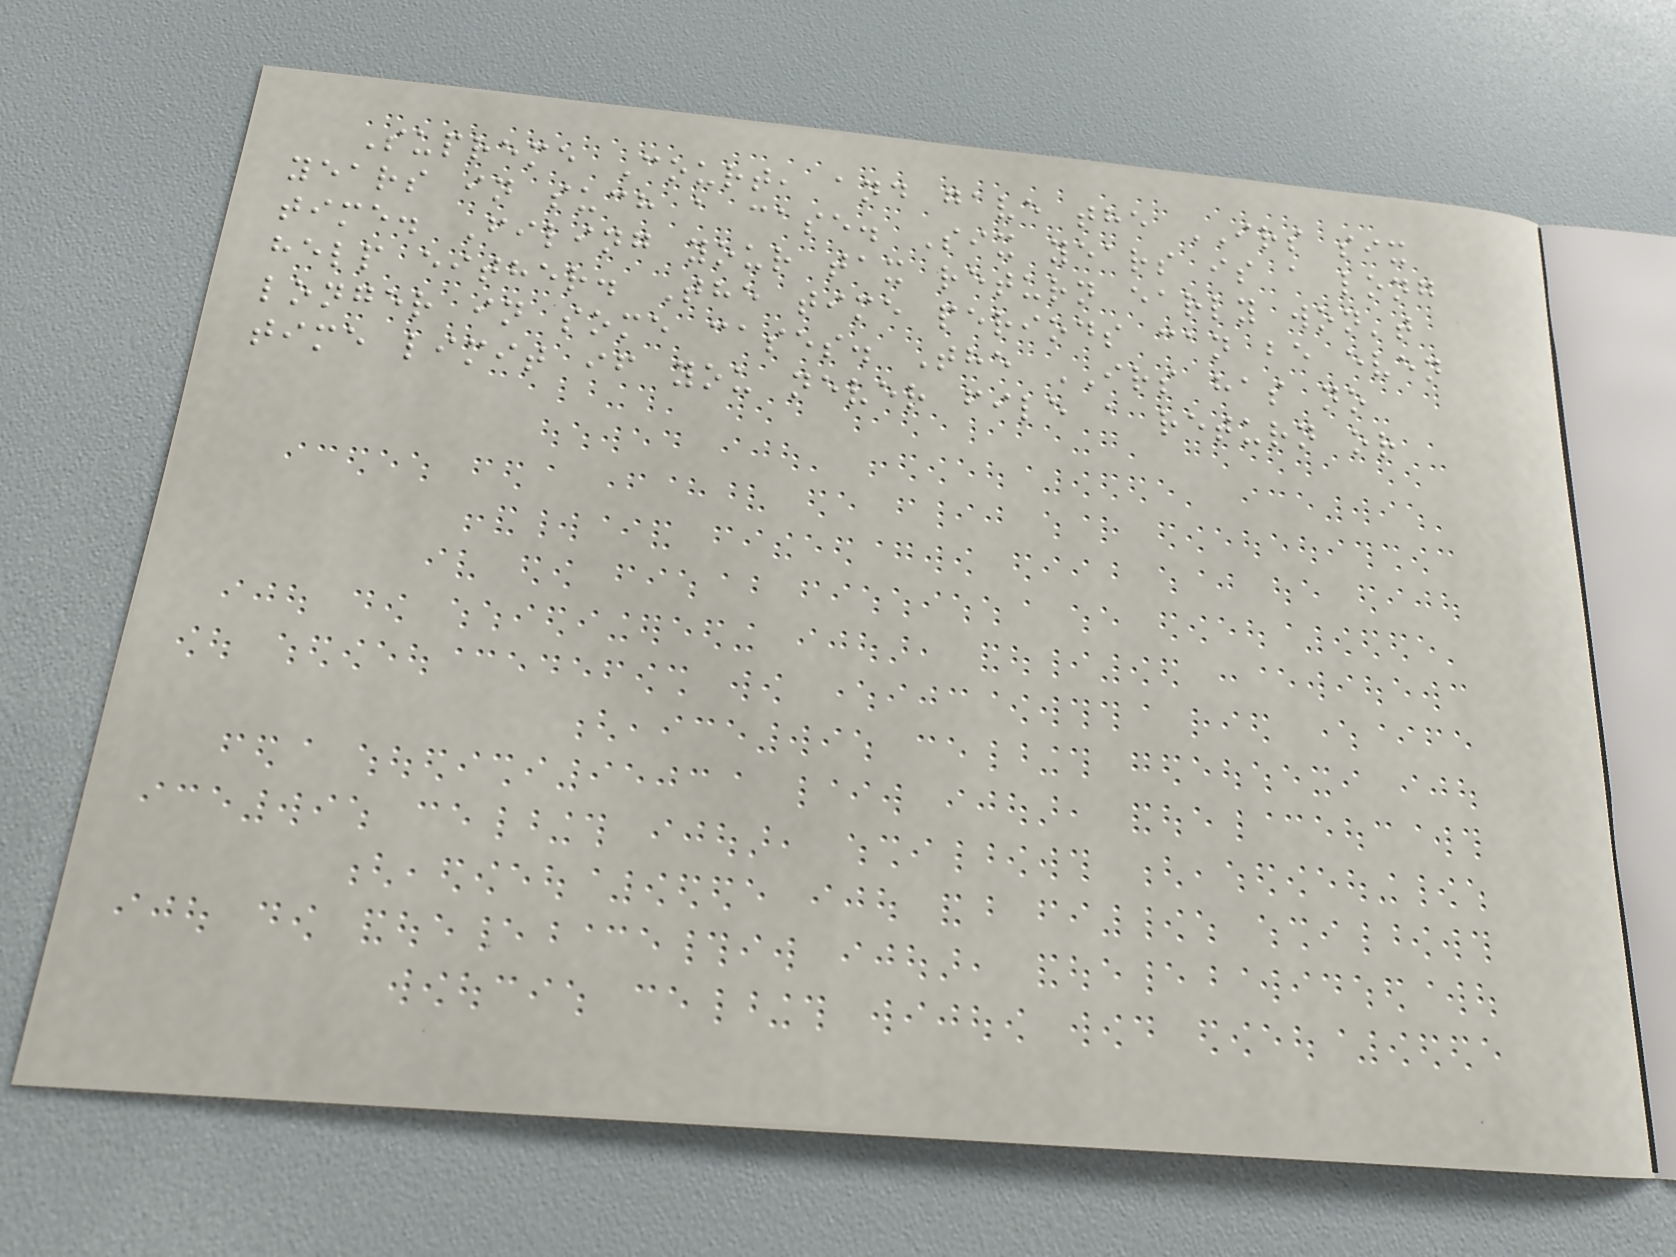Supreme Court, and gave the IRS six
years in such a case. Six years is a long
time. Filing your tax return early won't
help either. The time periods can be even
longer in some cases. The IRS has no
time limit if you never file a return or
